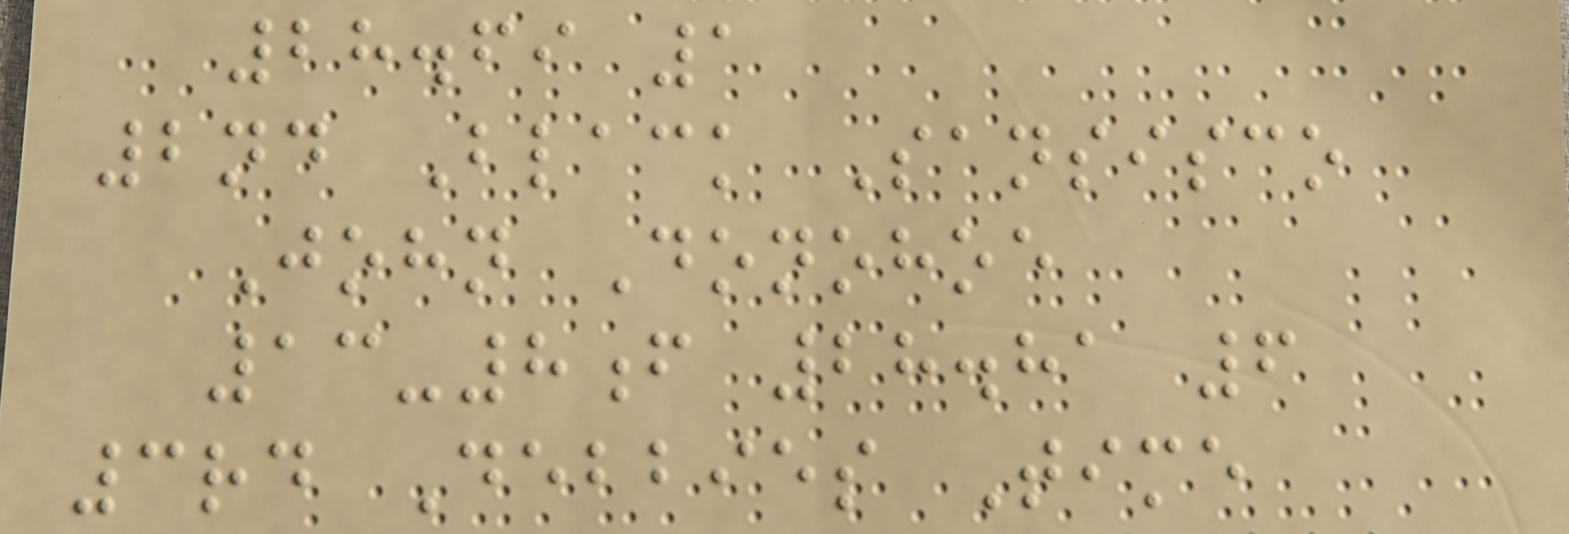28.69 1
2nd Black Sansisco
John Donohoe
13-8f 28.81 6
3rd Debbies Time
